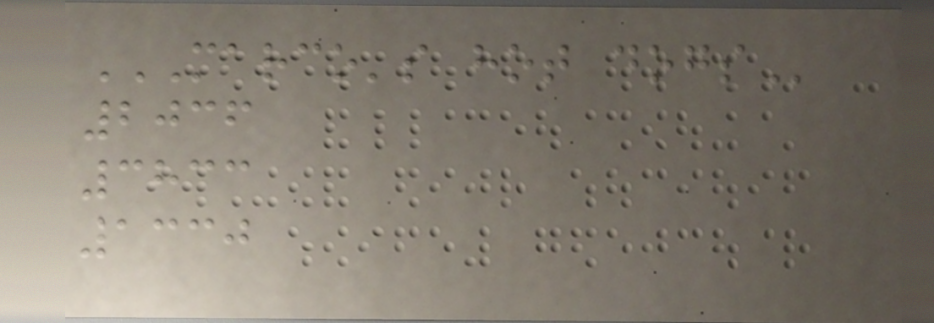MARCO'S HOT DOGS
2036
3833
1330
